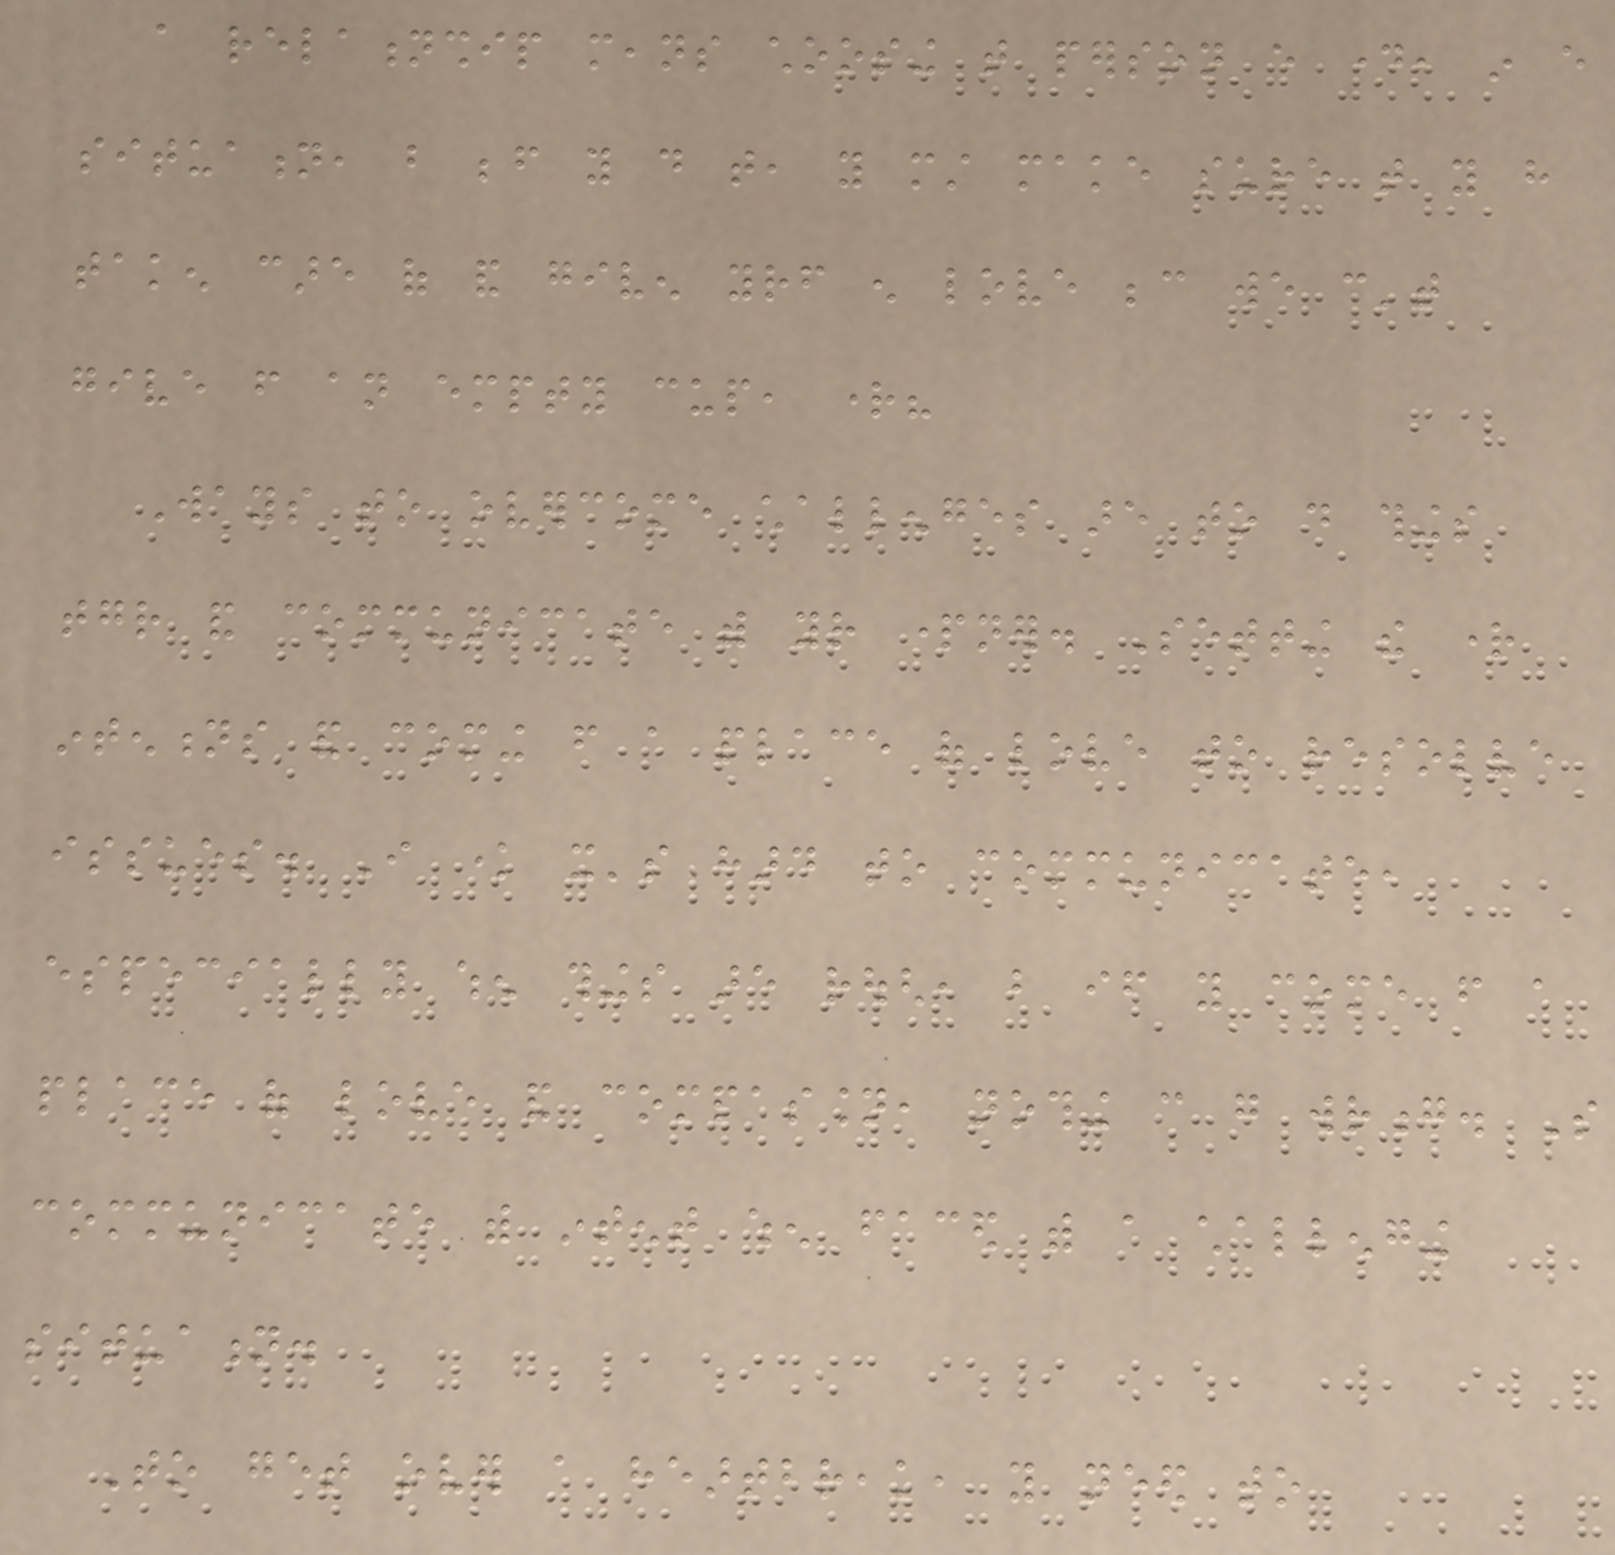a relationship means choosing that person every day, in every
situation, but before you do that, you must make sure that you have
taken care of and given yourself enough love because we can't
give from an empty cup, right?
Ways to overcome challenges are to do things
together and communicate with your partner. Setting the right
intentions and coming from a place of love to resolve
issues. I know it's hard to communicate,
especially when things are rough, but if you come from a
place of love and compassion, nothing can go wrong. So
communicate with intent when faced with a challenging
situation.
To get over a heartbreak, you need to
